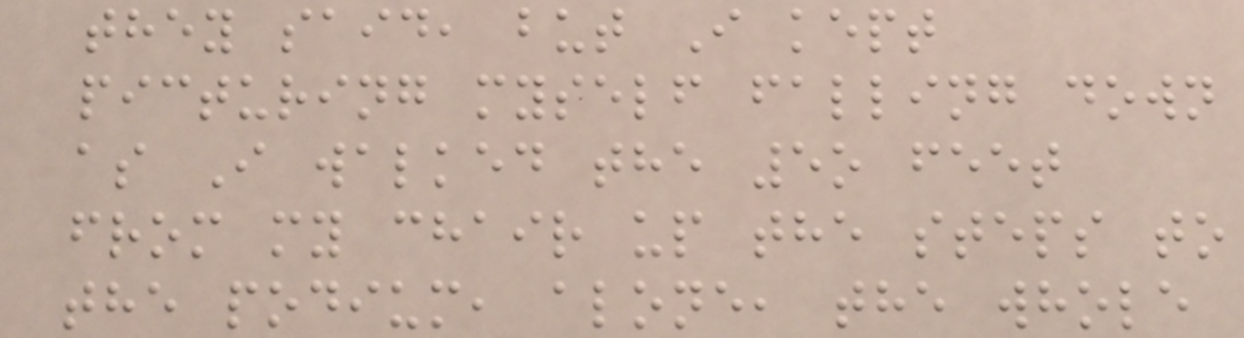they said, but I kept
picturing myself falling down
as I walked the 5o feet
from my chair up the steps to
the podium, alone, the whole
